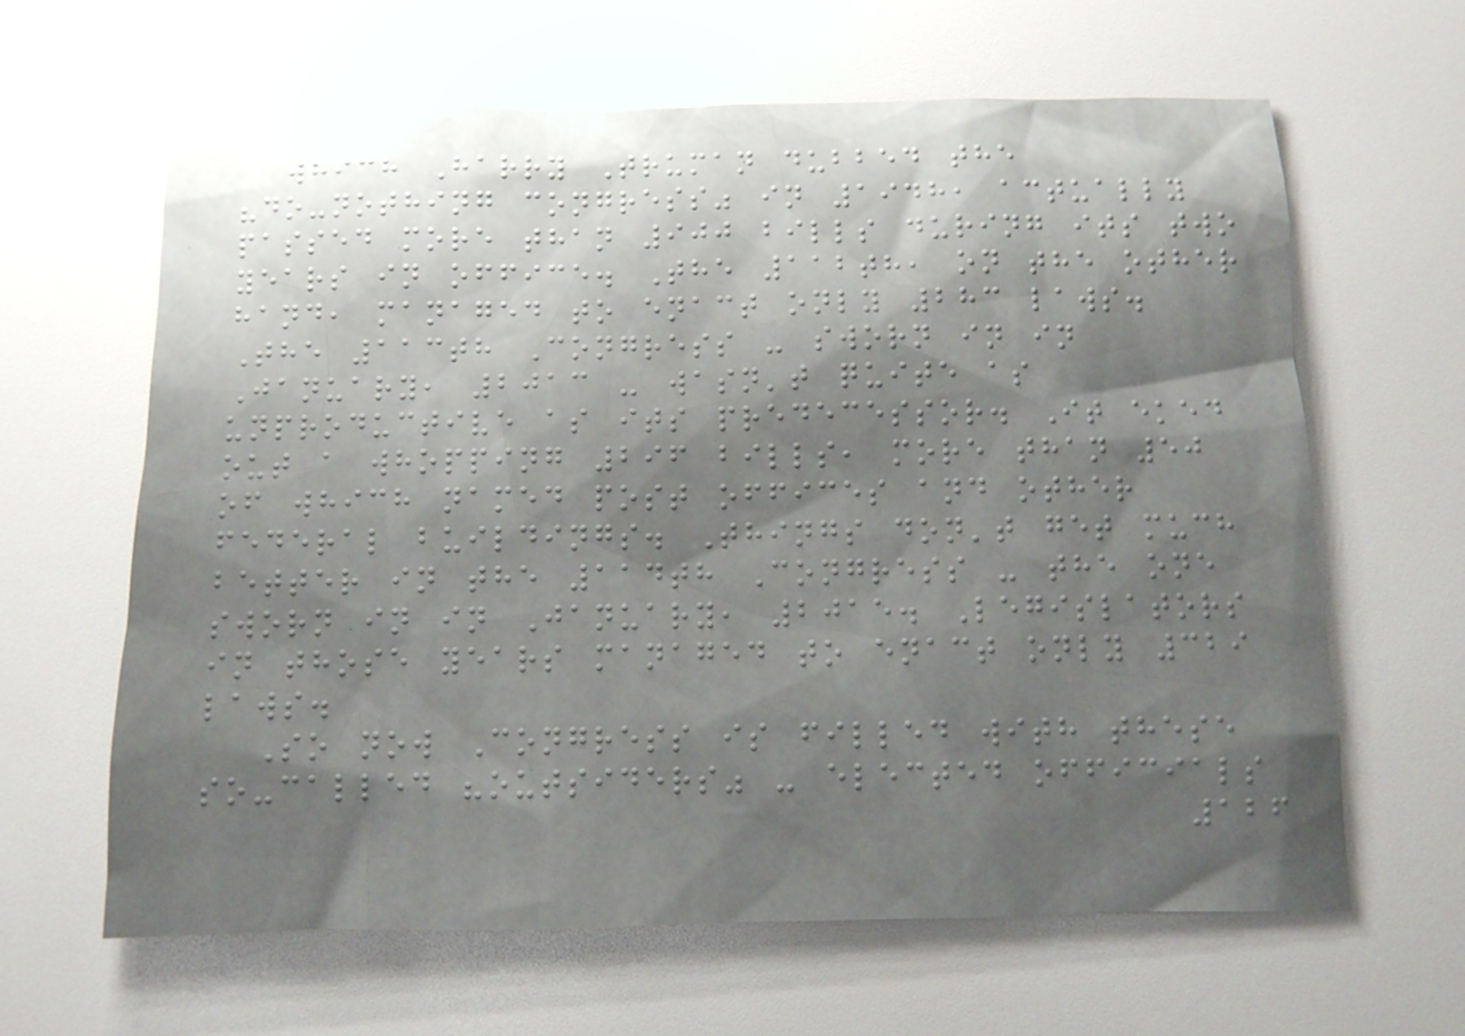which Harry Truman dubbed the
"do-nothing congress" in 1948, actually
passed more than 900 bills during its two
years in office. The 112th, on the other
hand, managed to enact only 283 laws.
The 113th Congress - sworn in in
January, 2013 - wasn't quite as
unproductive as its predecessor. It eked
out a whopping 296 bills, more than 50
of which named post offices and other
federal buildings. Things don't get much
better in the 114th Congress - the one
sworn in in January, 2015. Legislators
in those years managed to enact only 329
laws.
So now Congress is filled with these
so-called "outsiders" - elected officials
126
